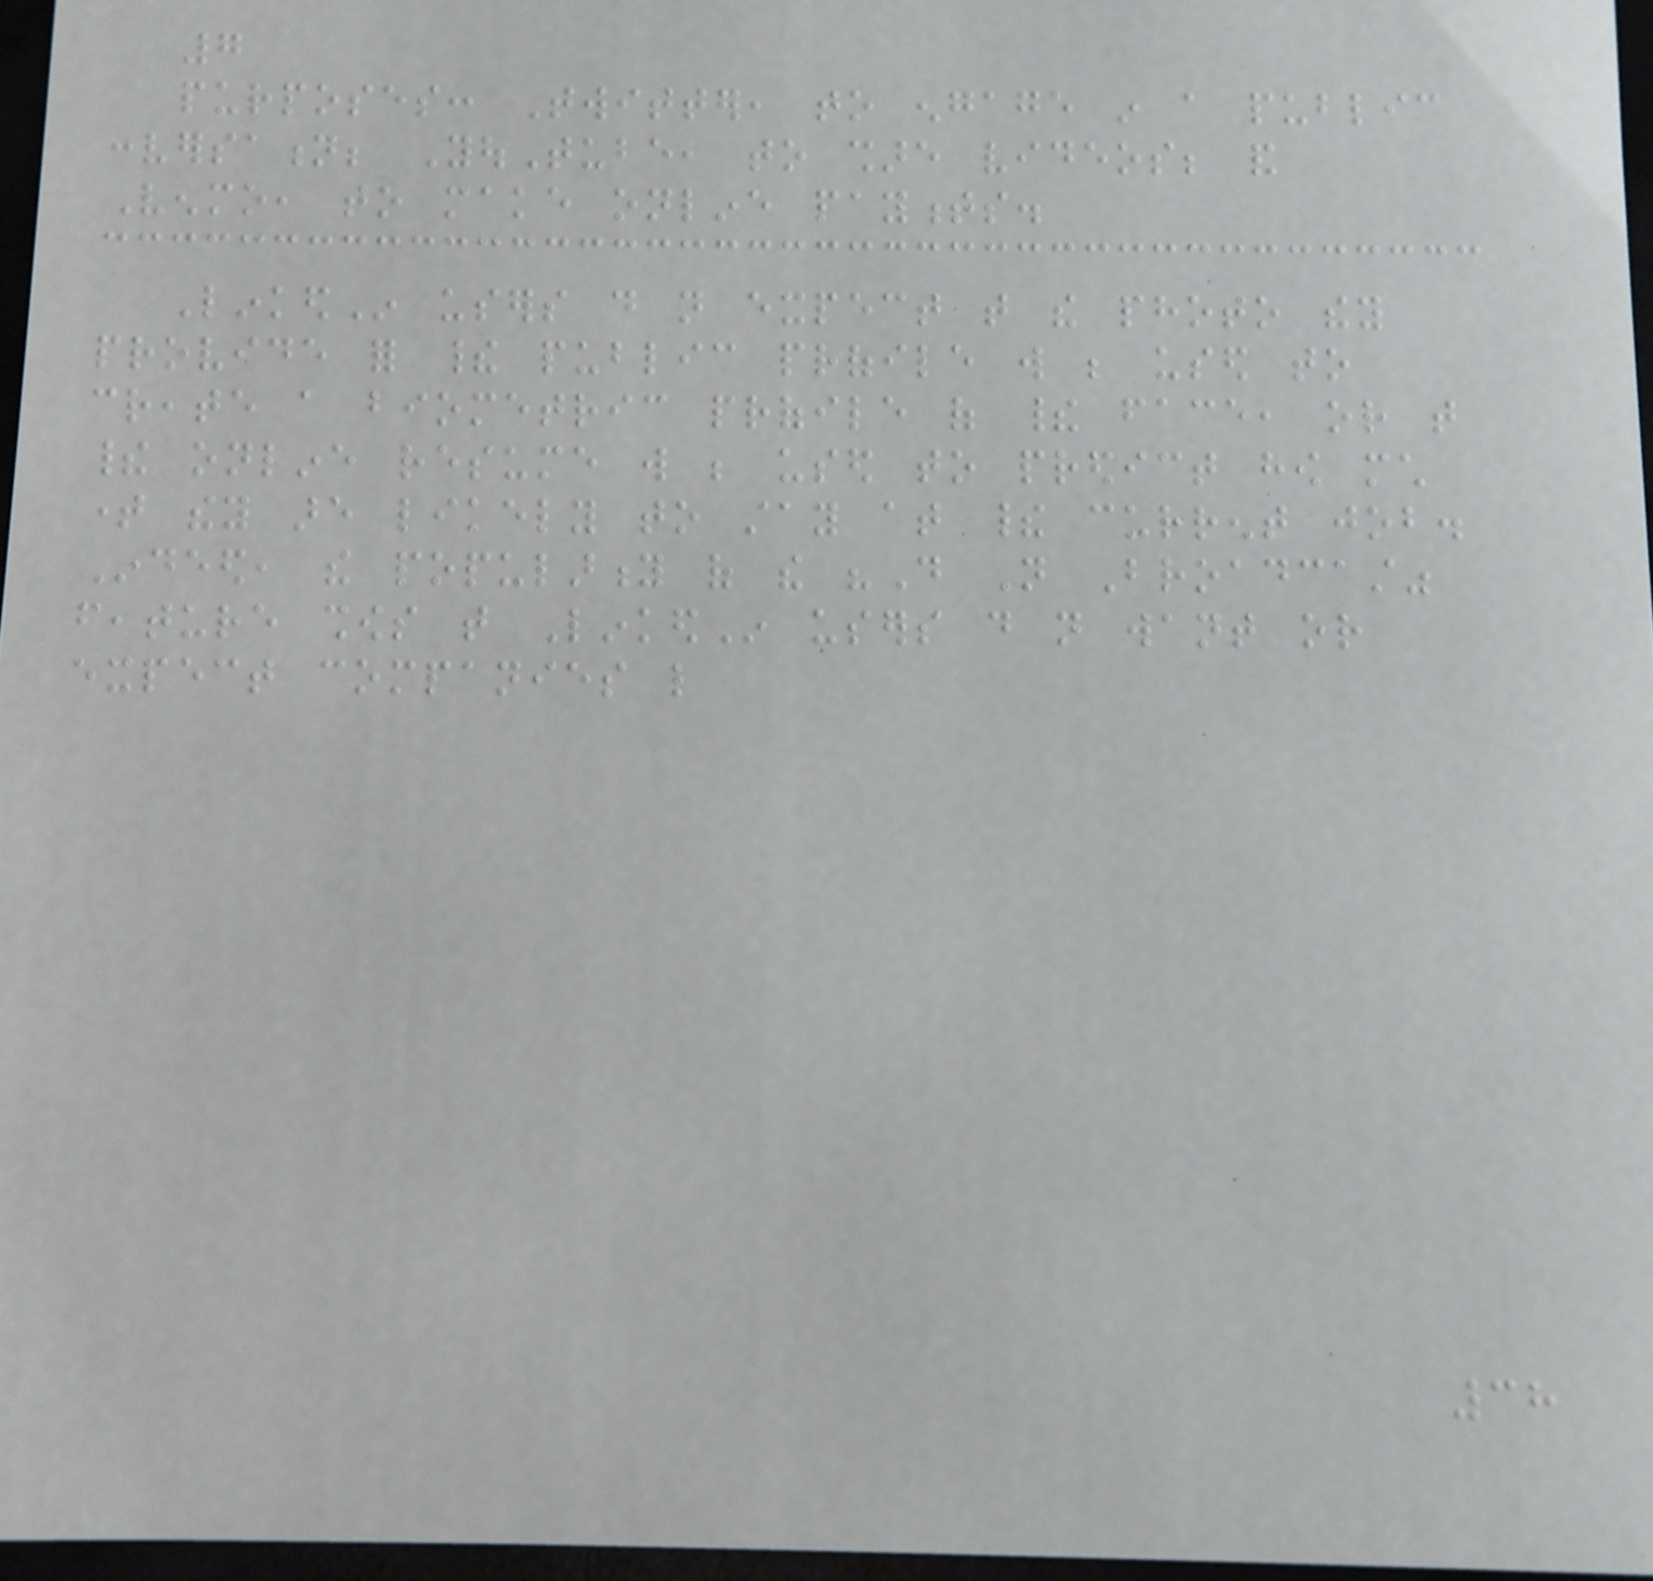7
purposes: Twitter, to engage in a public
conversation; YouTube, to share videos; and
Venmo, to make online payments.
LinkedIn users do not expect that the photo they
provide for their public profile will be used to
create a biometric profile of their face, or that
their online resume will be used to predict how much
time they are likely to stay at their current job.
Indeed, the popularity of the "Do Not Broadcast"
feature shows that LinkedIn users do not want or
expect companies like
38
